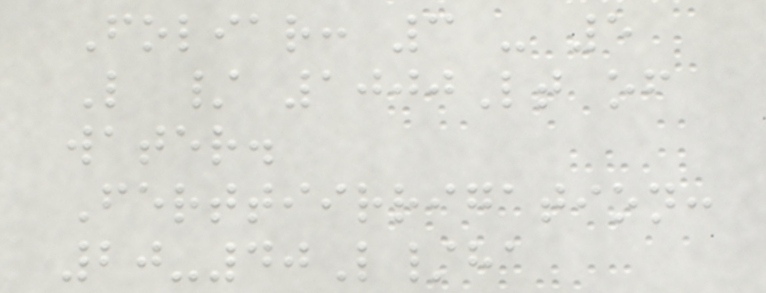Foliar: 3 - 5
L / 1000Lt of
water.
Ferttiirrigation:
20-40L/ha
